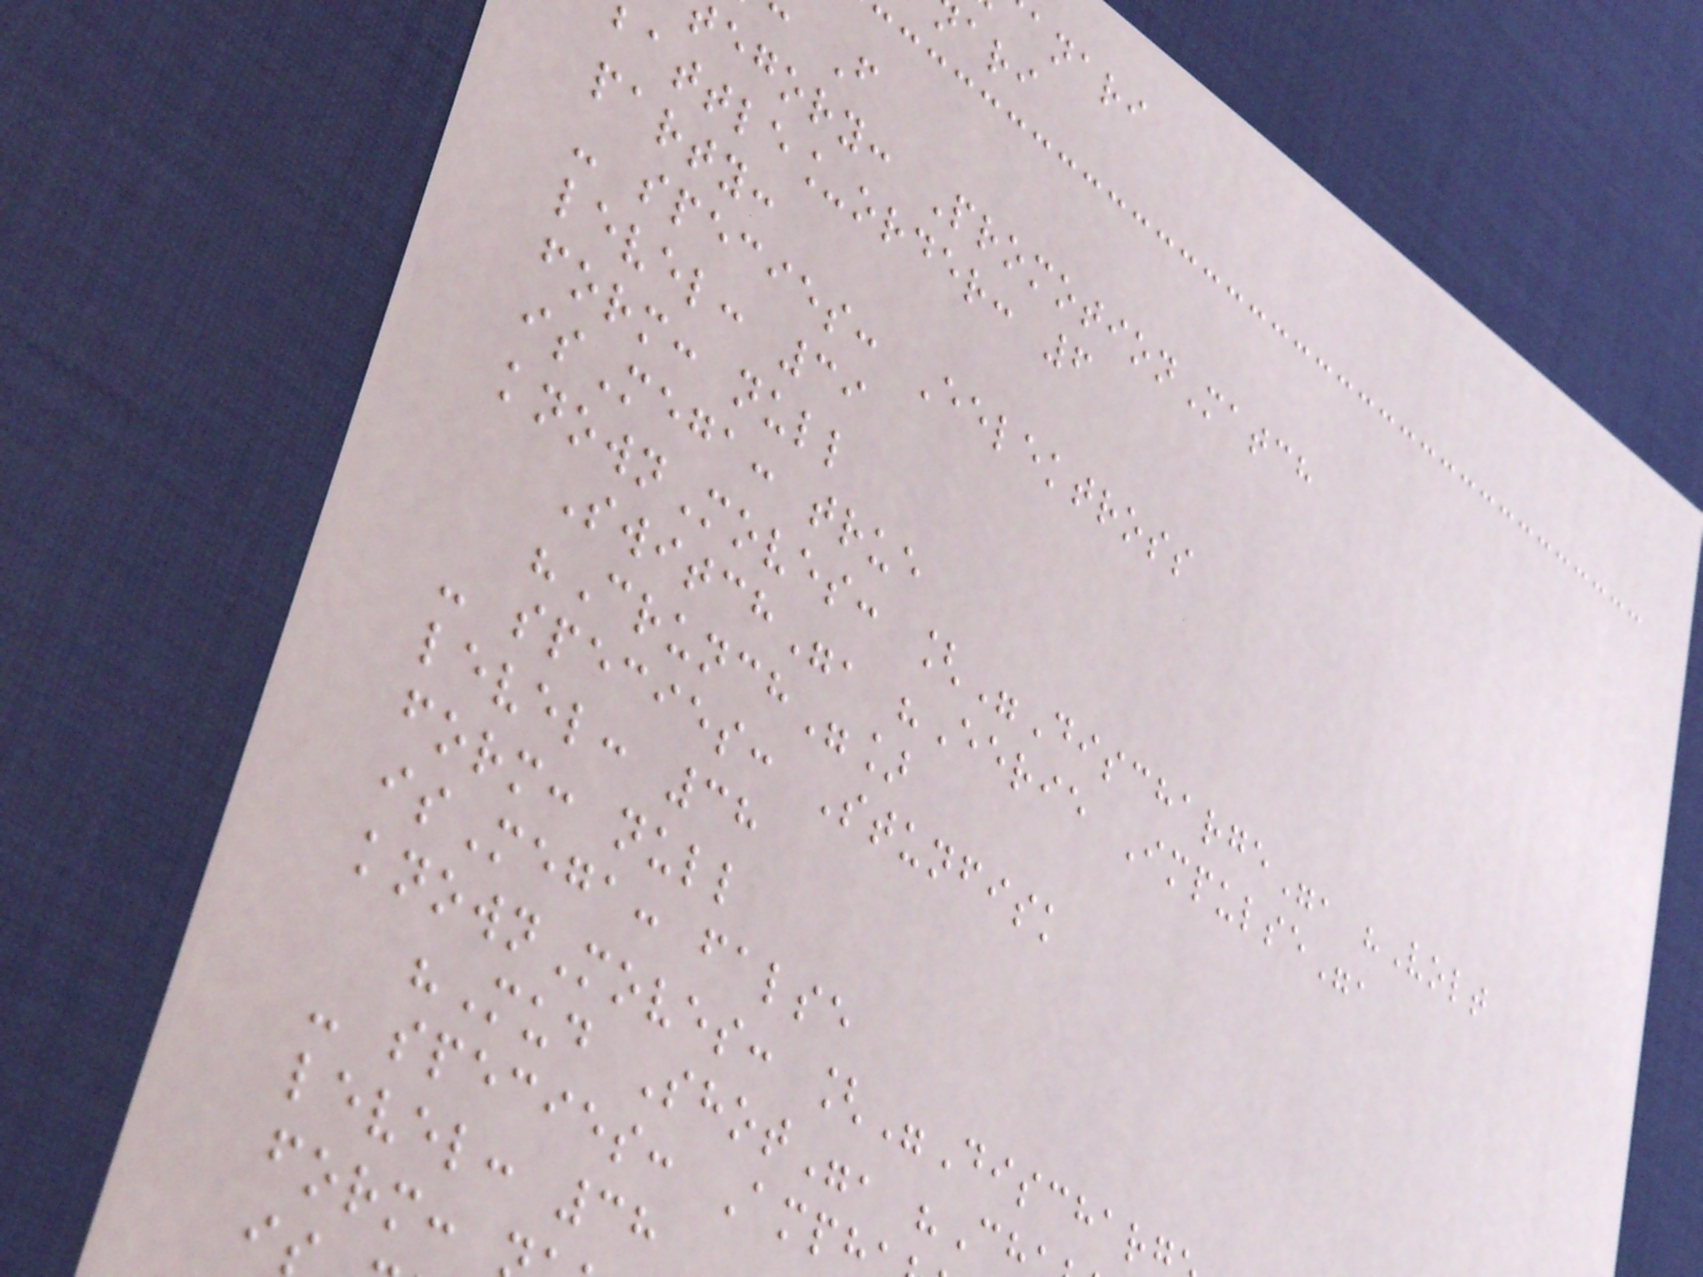anari
egory: PromotionMatch
battle_order: 6
party:
- species: Eelektross
level: 39
form: null
isMega: true
knownMoves: ["Discharge", "Volt
Switch", "Eerie Impulse",
"Crunch"]
- species: Stunfisk
level: 38
form: null
isMega: false
knownMoves: ["Dischar
"Mud Shot", "C
- species: Amph
level: 38
form:
